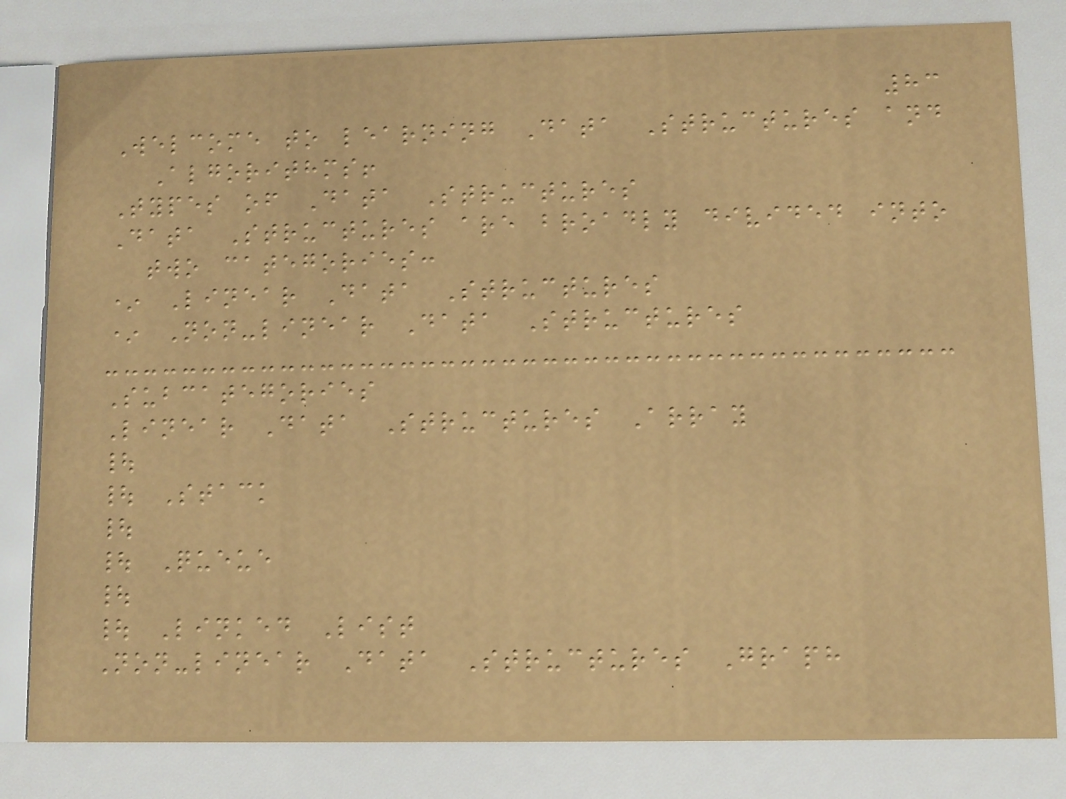83
Welcome to learning Data Structures and
Algorithms!
Types of Data Structures
Data Structures are broadly divided into
two categories:
* Linear Data Structures
* Non-linear Data Structures
Subcategories
Linear Data Structures Array
|
| Stack
|
| Queue
|
| Linked List
Non-linear Data Structures Graph
